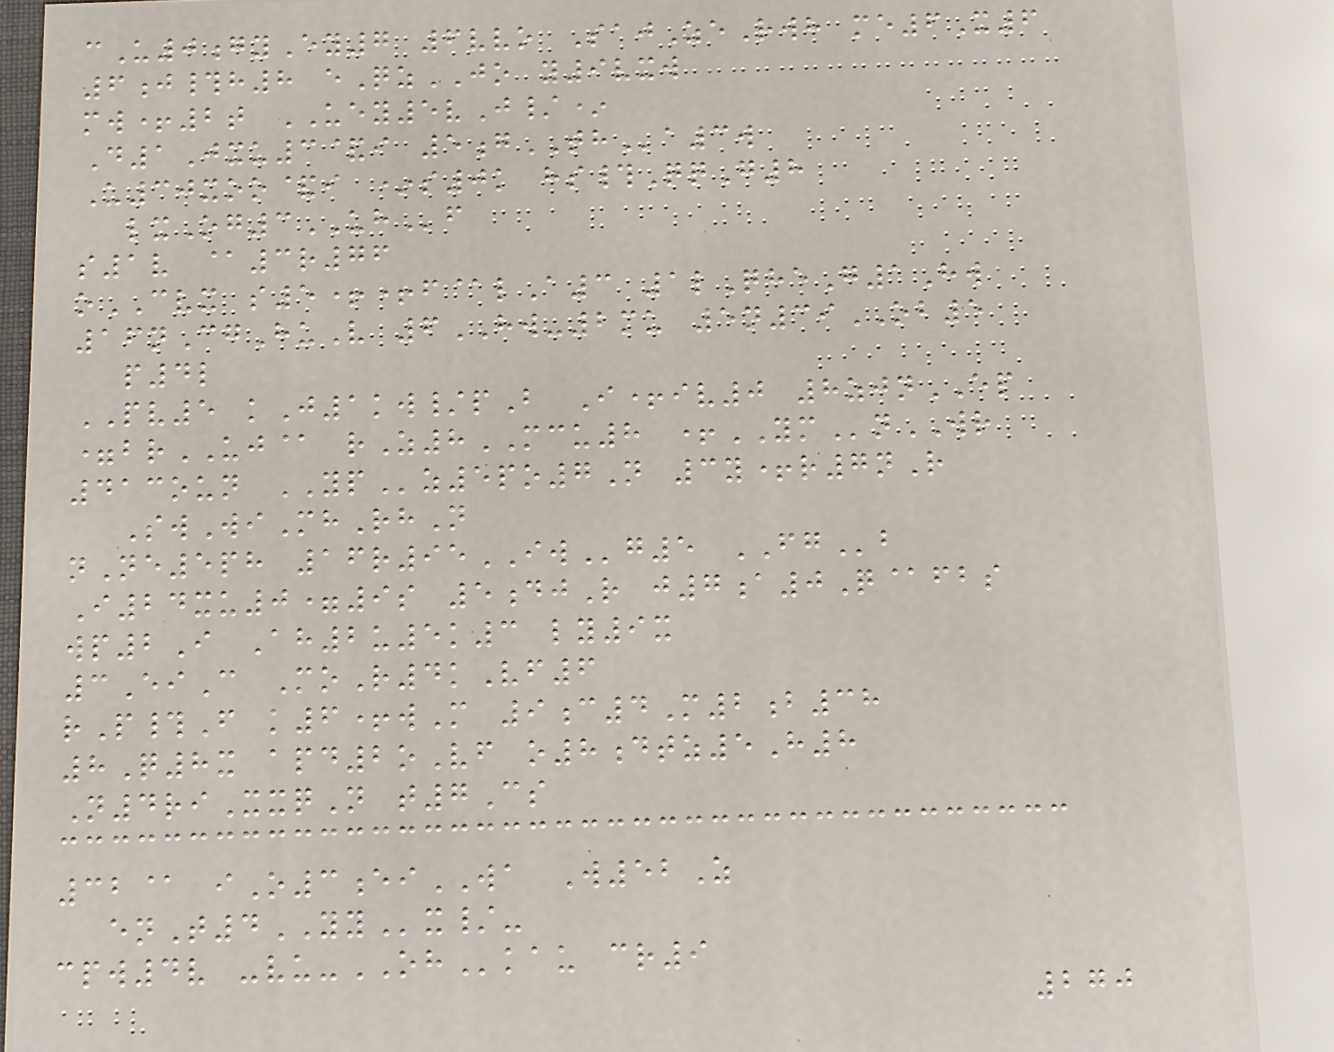cU0gyEy7 6vvo SajZeRwh me6X6
6j#h8 eQzJO y9vxw
mw+2t UEY5vJ/*
D1Jxu3&i 5gTHa3w
U30xoo&i *s0k hs#QqG8
lxOg3UHf
s1v @3r76
oCVX s5++f@lA3 1lQheG1Hw
16nCgHuV 6HW-2mu 5n39OB5
p4l
PV5 kJ1kw/pB I+iv0 8zjnEP
=brUJ@ rZ8MCU8 +YMnWR
413oun YPz5po7N 3y+r7nR
SwWiMhRhN
nNe5ph 16r95IWg5 FGb
I24xu0=9s 5djR j7a0Q@fbs
wp2I Ah2u5k3 ly9x
3EiC MoR4kVf6
rP#F k6+wM 9c4M2b38
8Q8x apd2oVf o8dtz5H8
N4riXxqN t7Cs
32@ iO3eiWA W52Z
enT4YYx/-
cpw4v -vu-OHkau cr9
270
